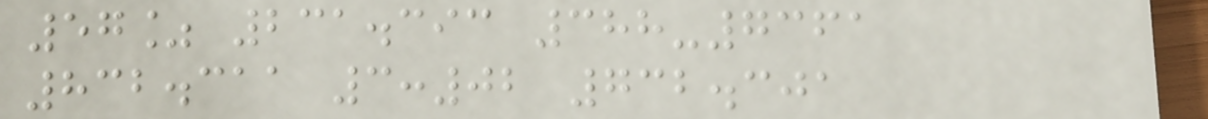57% 231.393 388-7361
832.311 3:02 732.301
